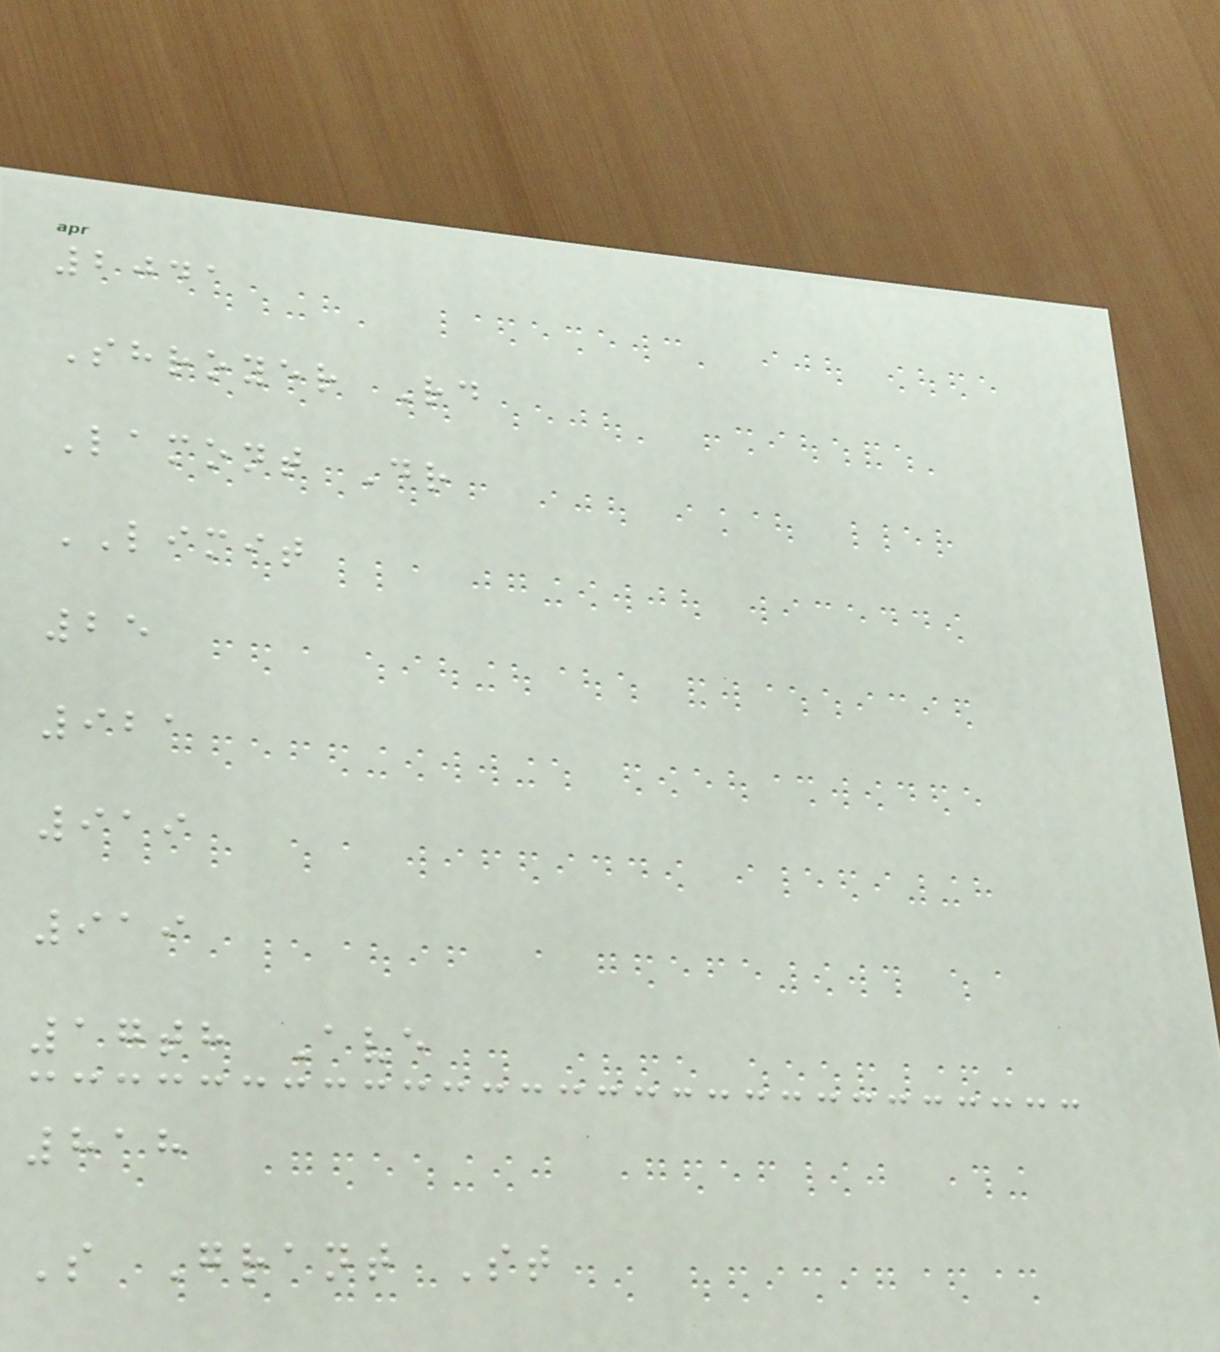2041
Shroyer Rd
Lamont Dr
LIMIT
25
921
919
919
17th Ave
818
S Grant St
